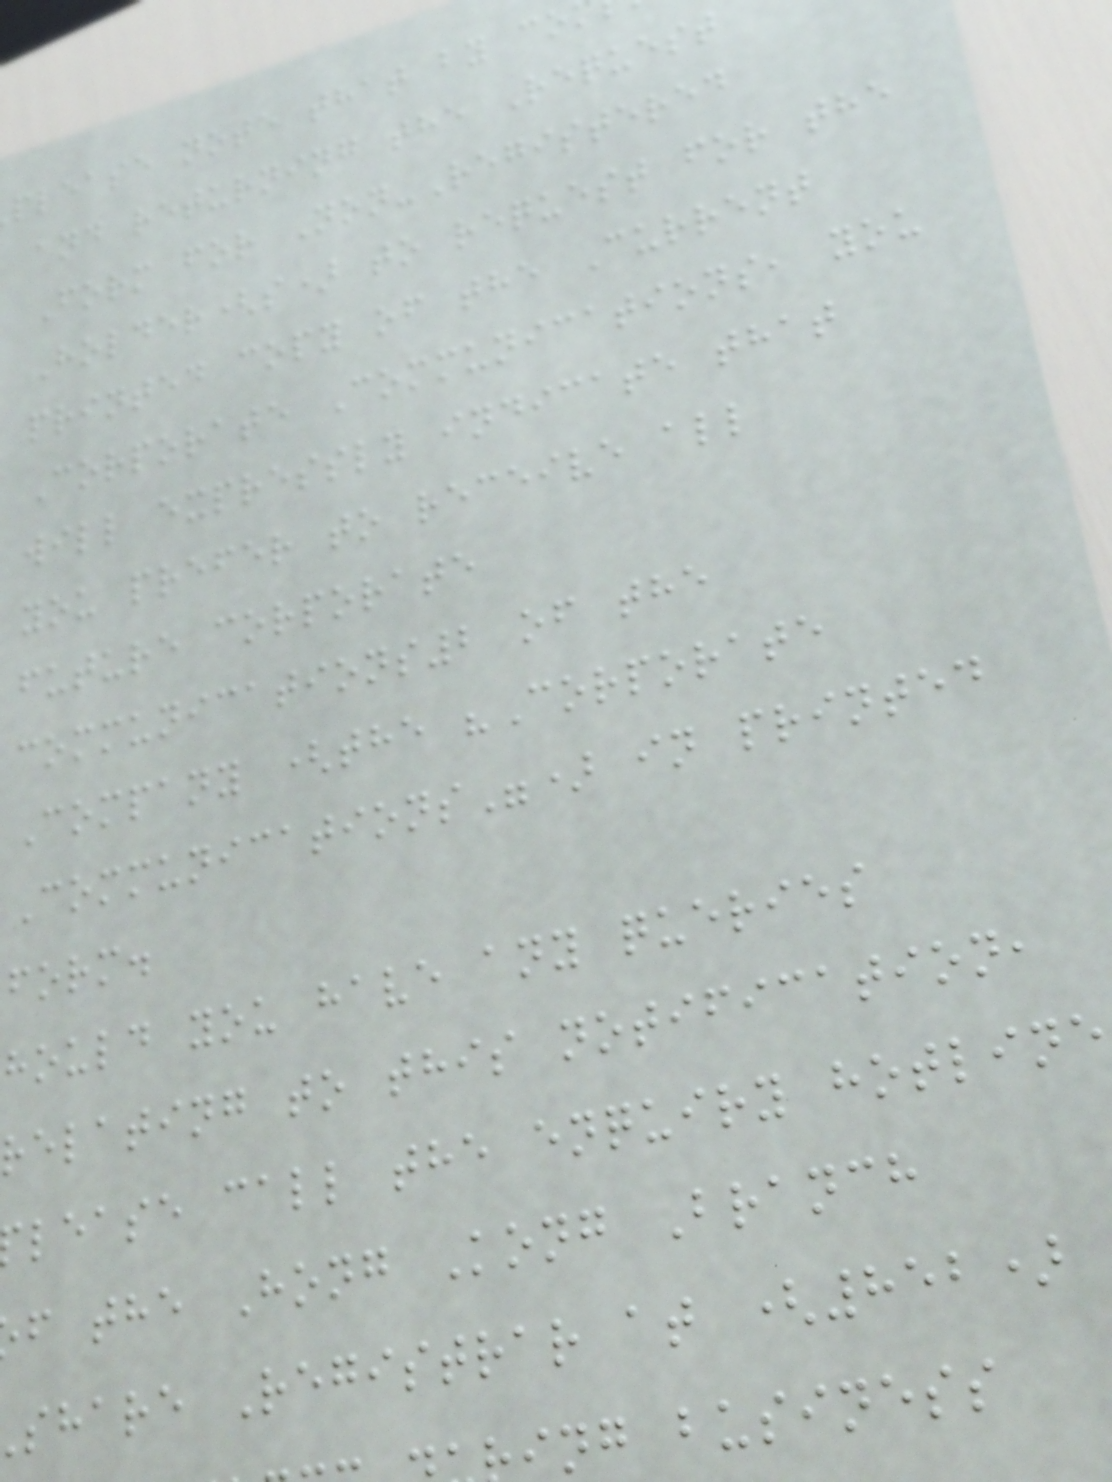please note that by co
and returning the Request
Form for Non-Registered
Holder(s) to request for the
printed copy of the Current
Corporate Communications, you
will expressly indicate that
you prefer to receive all
future corporate
communications2 of the
Company (the "Corporate
Communications") in printed
form.
hould you have any queries
relating to this notification,
lease call the enquiry hotline
f the Hong Kong Branch
share Registrar at (852)
ing business
